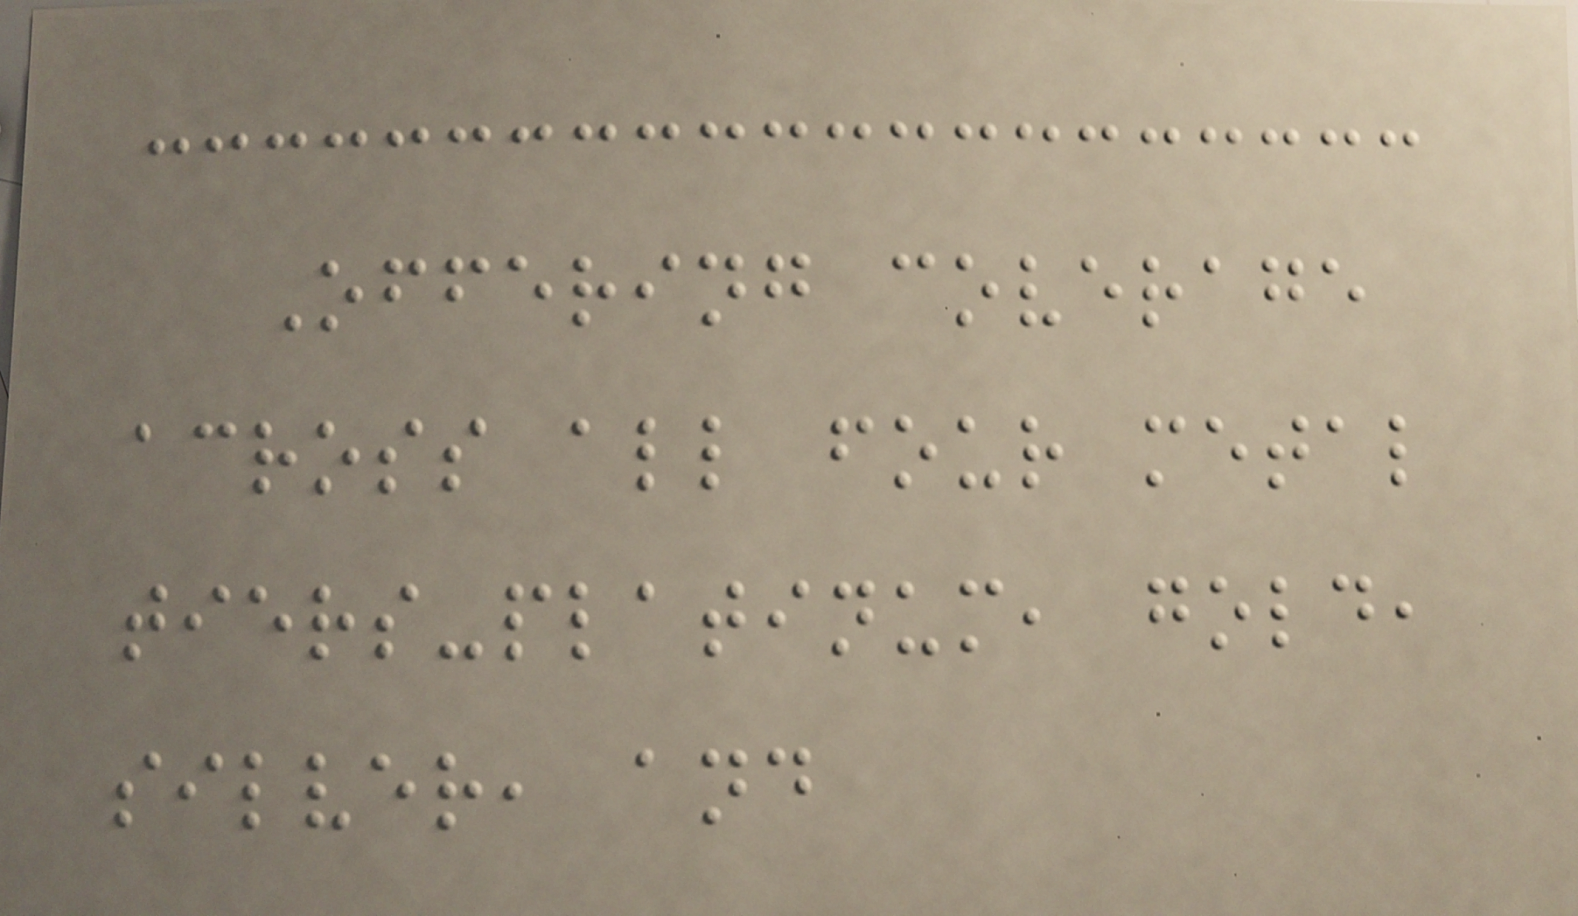Offering coverage
across all four metal
tiers-platinum, gold,
silver, and
